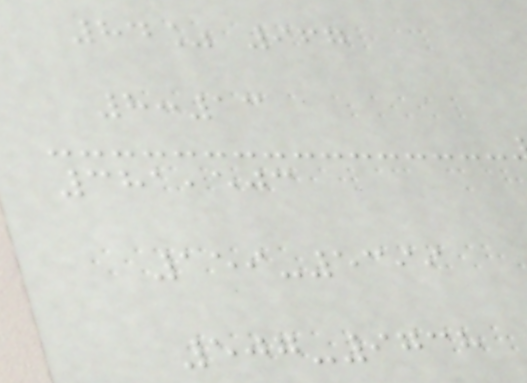84% 967
8:13
381,503
159-5399
507-9738
